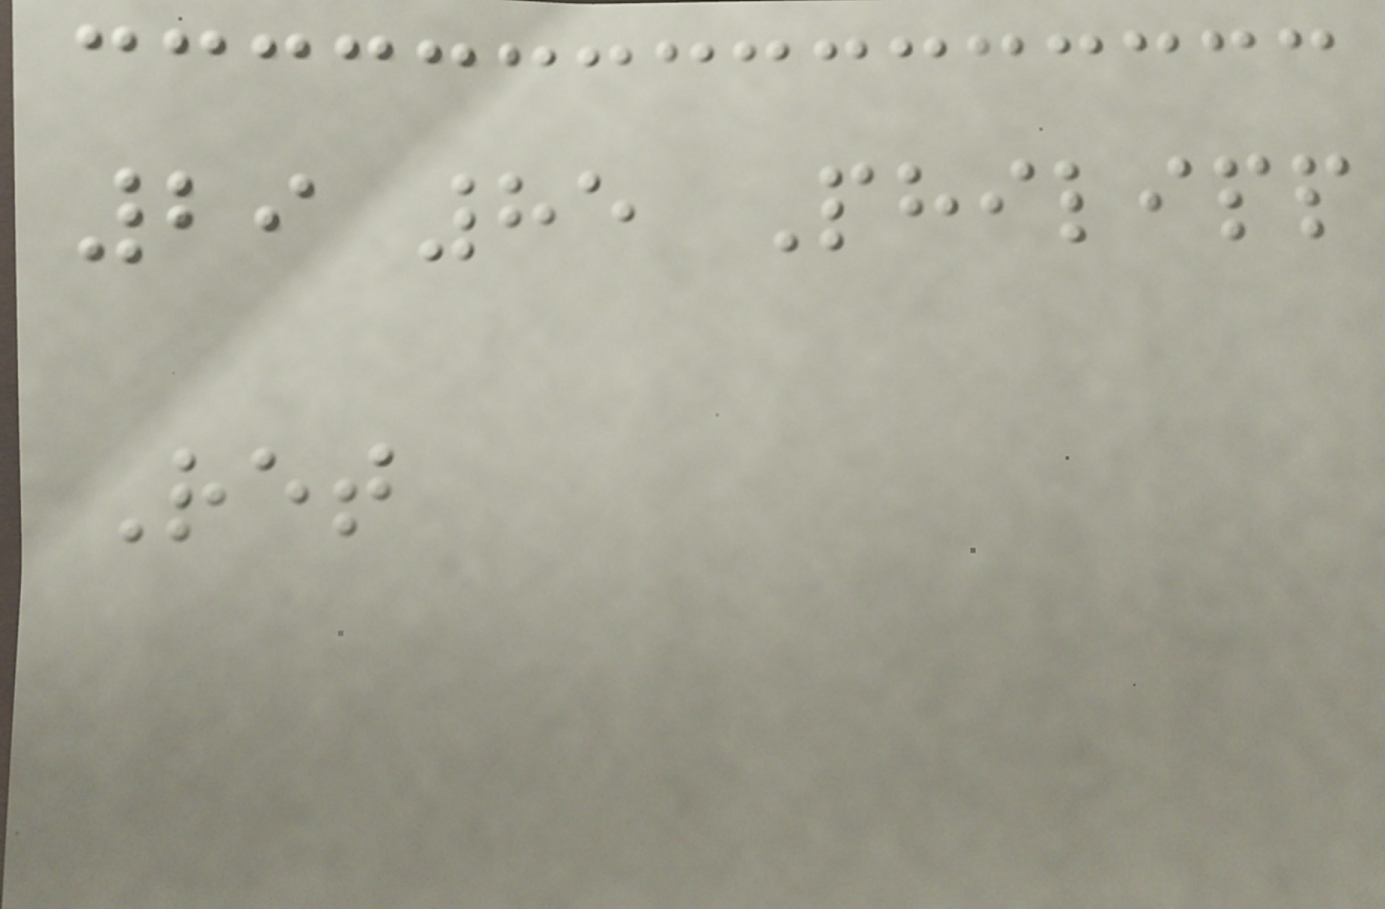29 85 Philipp
Ret
